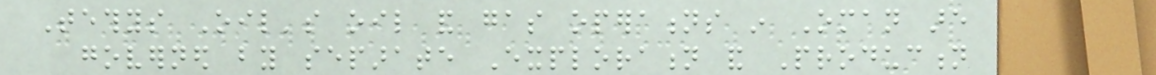Tethys Oil's oil and gas operations in Oman are
governed by separate Exploration and Production
